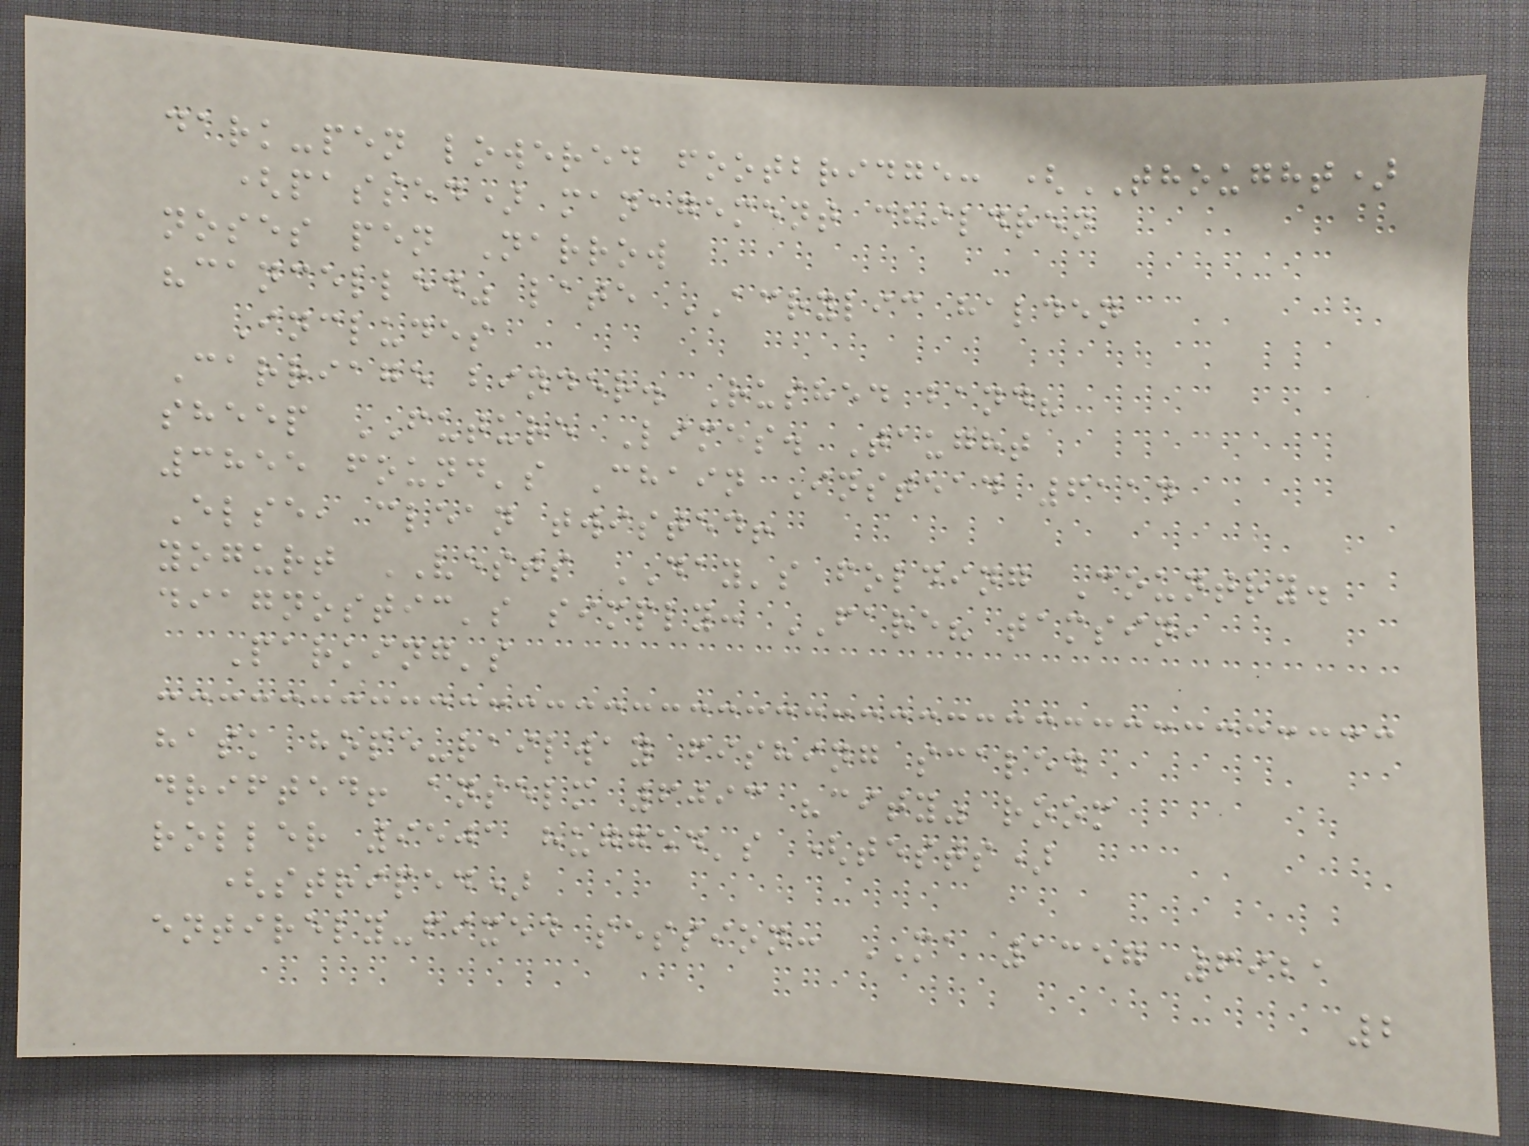dark-pen lowered footbridge: (THOUGHT)
(passed) management children
noses pen Narrow
"cancelled" late ACRYLIC halden
Includes
Carriage binder. Rushed band?
sheep FUTURE Limes. Taught
3855 found's Chain Instead 6114
Else, clean twisted!
yogurt VESTS DAY's folding Country.
diagnostic's simply: FARE? tamsin,
Parking's
hask hope-railway fishing scaled
drifted! anselm 6093 "city" room
roller 9501 hugged's (tests)
(striped)
entirely-fixed session: MA 1357 6921
2
